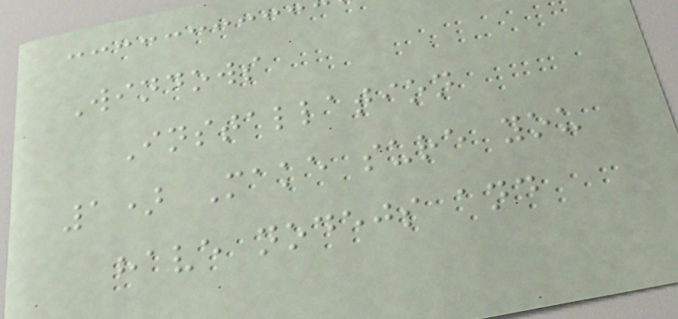Windows
Installation
1) Make sure you
have nodejs and
